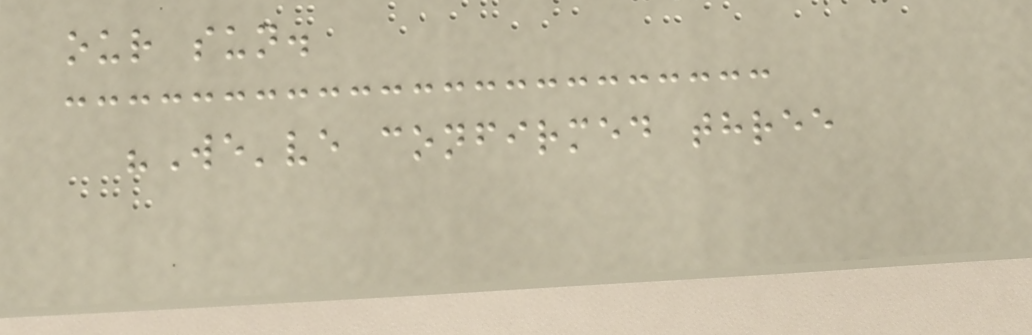our sun.
"We've confirmed three
